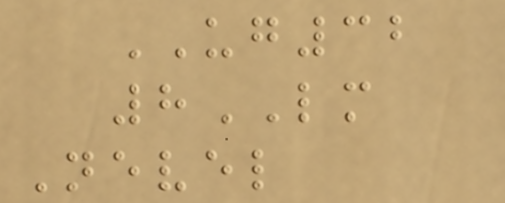UG32
8LM
Nevel
